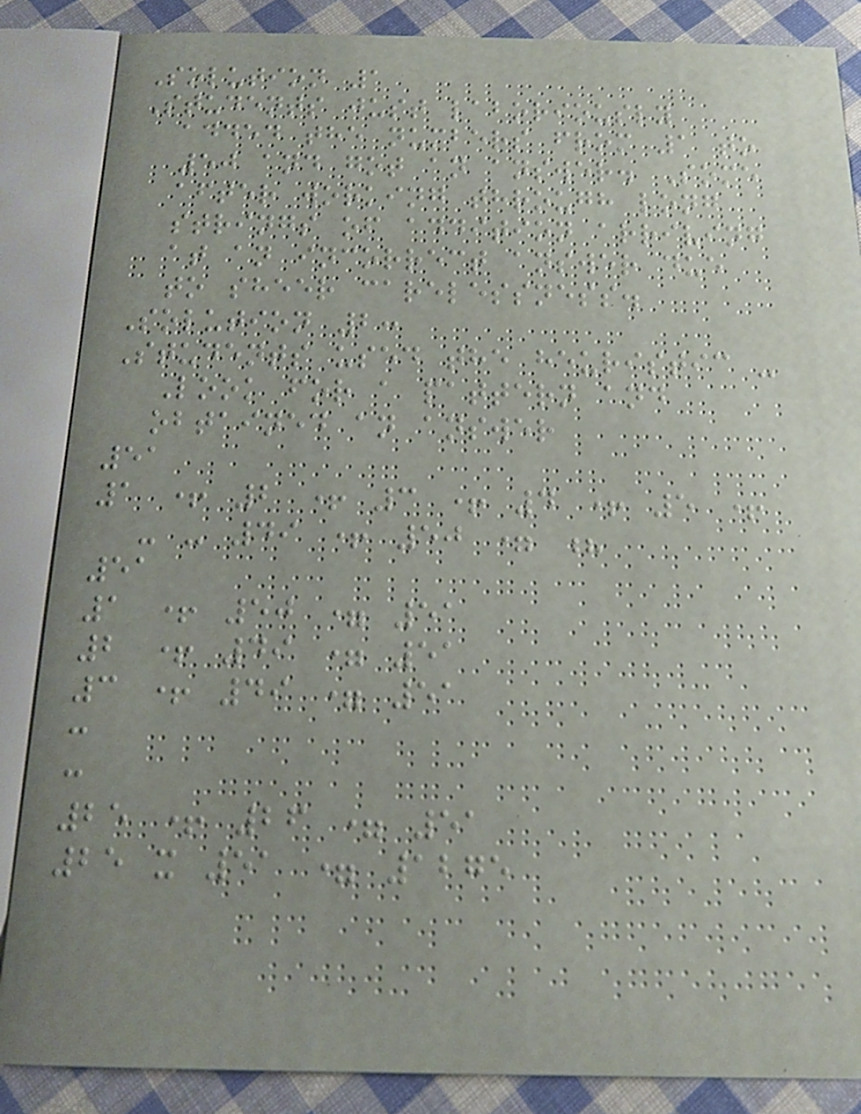Solution 1
Students just laboriously
added the numbers from 1 to
50 and got an answer. Some
after working through long
strings of addition arriving
at an incorrect answer due
to sheer carelessness.
Solution 2:
Students used the heuristic -
Look for a pattern and
obtained an answer
51
1 + 2 + 3 + 4 + 5 +
- - 49 + 50 = ?
51
1 + 50 = 51
2 + 49 = 51
3 + 49 = 51
:
:
25 + 26 = 51
25 x 51 = 1275
